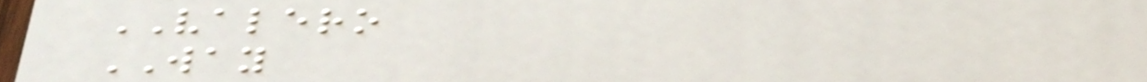VALERO
WAY
